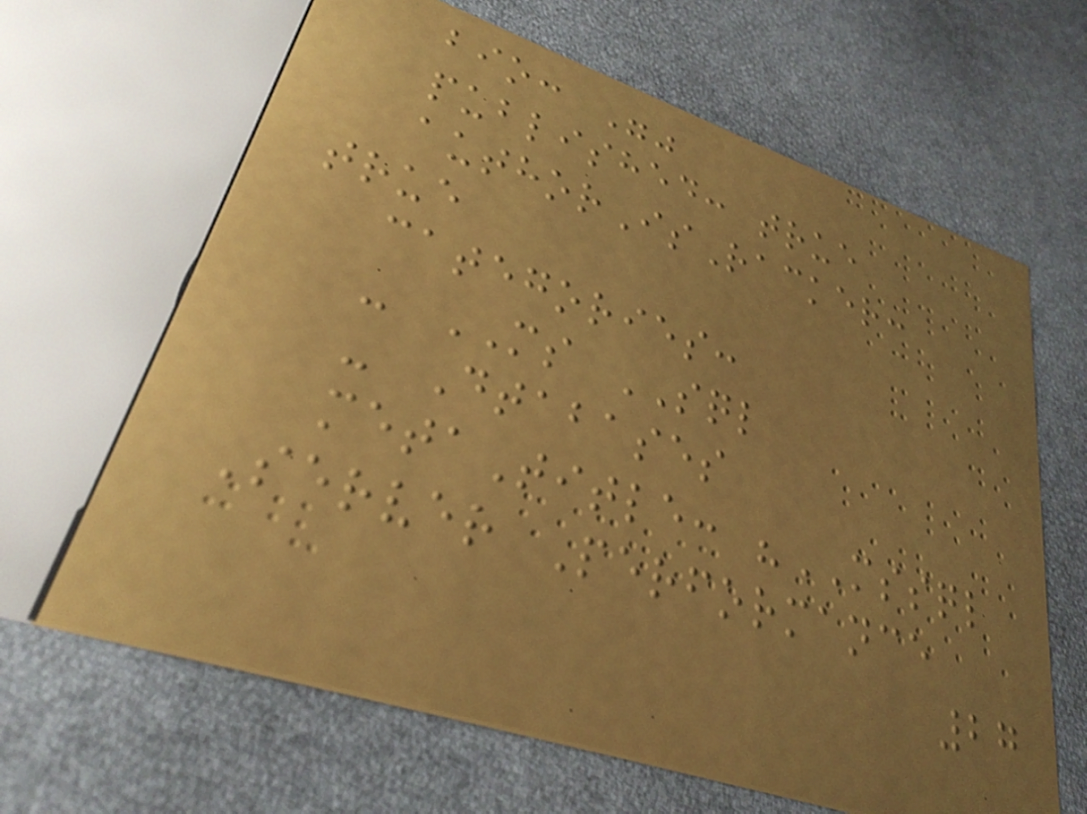bio: ""
published: true
authorIsRacker:
true
categories:
- MS SQL
- Dtabases
metaTitle: "MSSQL
Server Performance
27
